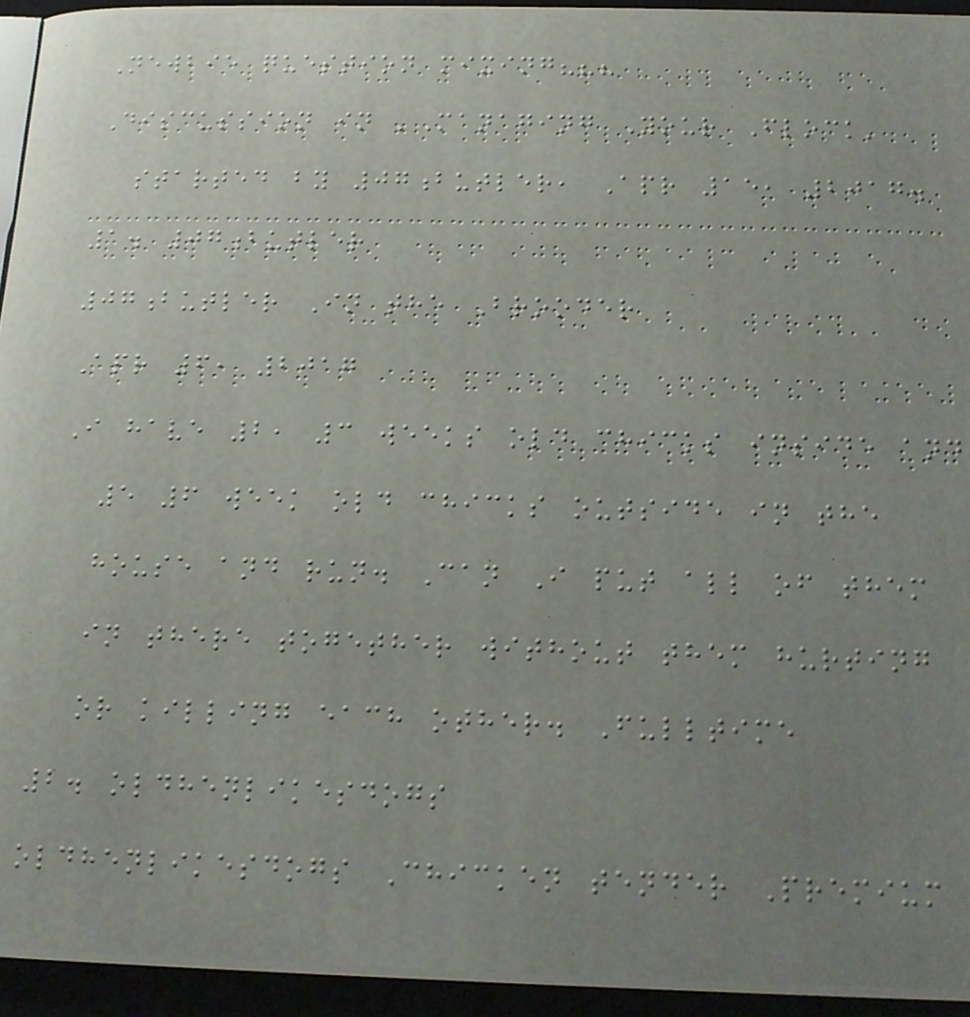Newbie question mixing???
Discussion in 'Managing Your Flock'
started by 07butler, Apr 15, 2017.
1. 07butler
07butler In the Brooder
Apr 6, 2017
I have 2, 3 weeks old chicks inside and
5 6 week old chicks outside in the
house and run. Can I put all of them
in there together without them hurting
or killing each other. Fulltime
2. oldhenlikesdogs
oldhenlikesdogs Chicken tender Premium
